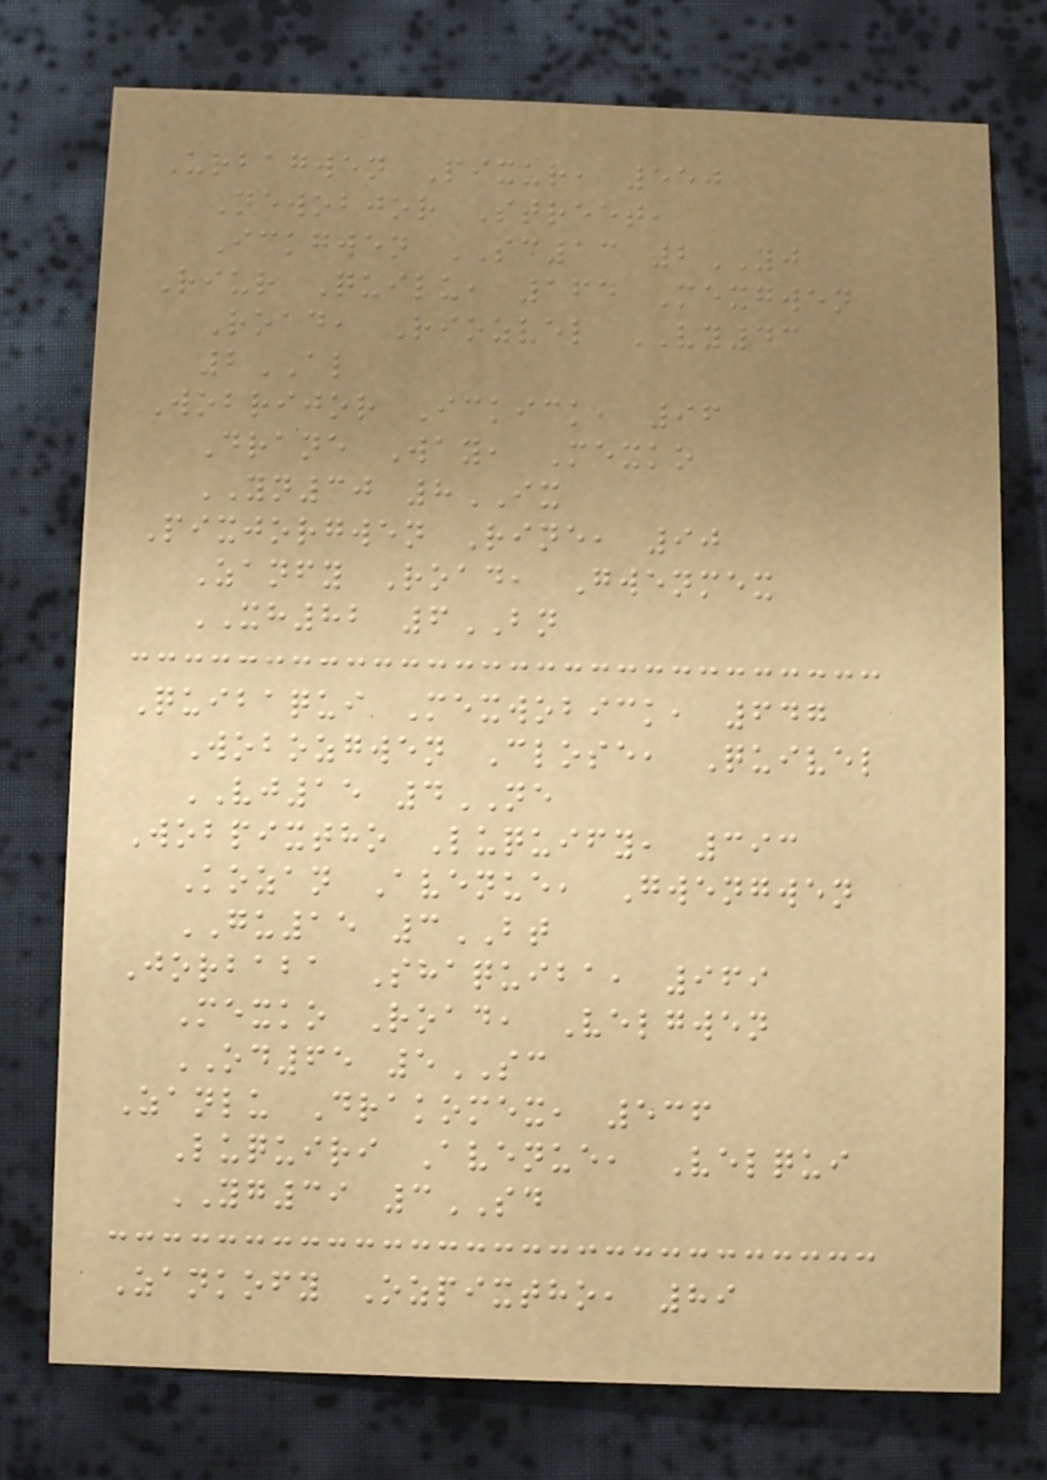Urbagwen Pixur, 550
Newobjor Street,
Ickgwen SC13 2YJ
Riur Quilu, 164 Mexgwen
Road, Riozvel VY43
2AL
Wobrijor Ickick, 96
Drane Way, Mexko
YN30 8IX
Pixjorgwen Rine, 90
Zanfy Road, Gwenmex
XH82 6BN
Quibaqui Mexwobick, 647
Wobozgwen Close, Quivel
VJ15 4NE
Wobpixtho Luquify, 393
Kozan Avenue, Gwengwen
GU15 3BT
Jorbaba Shaquiba, 969
Mexko Road, Velgwen
OD65 5SC
Zanlu Drakomex, 536
Luquiri Avenue, Velqui
YG39 3SD
Zankofy Ozpixtho, 89
